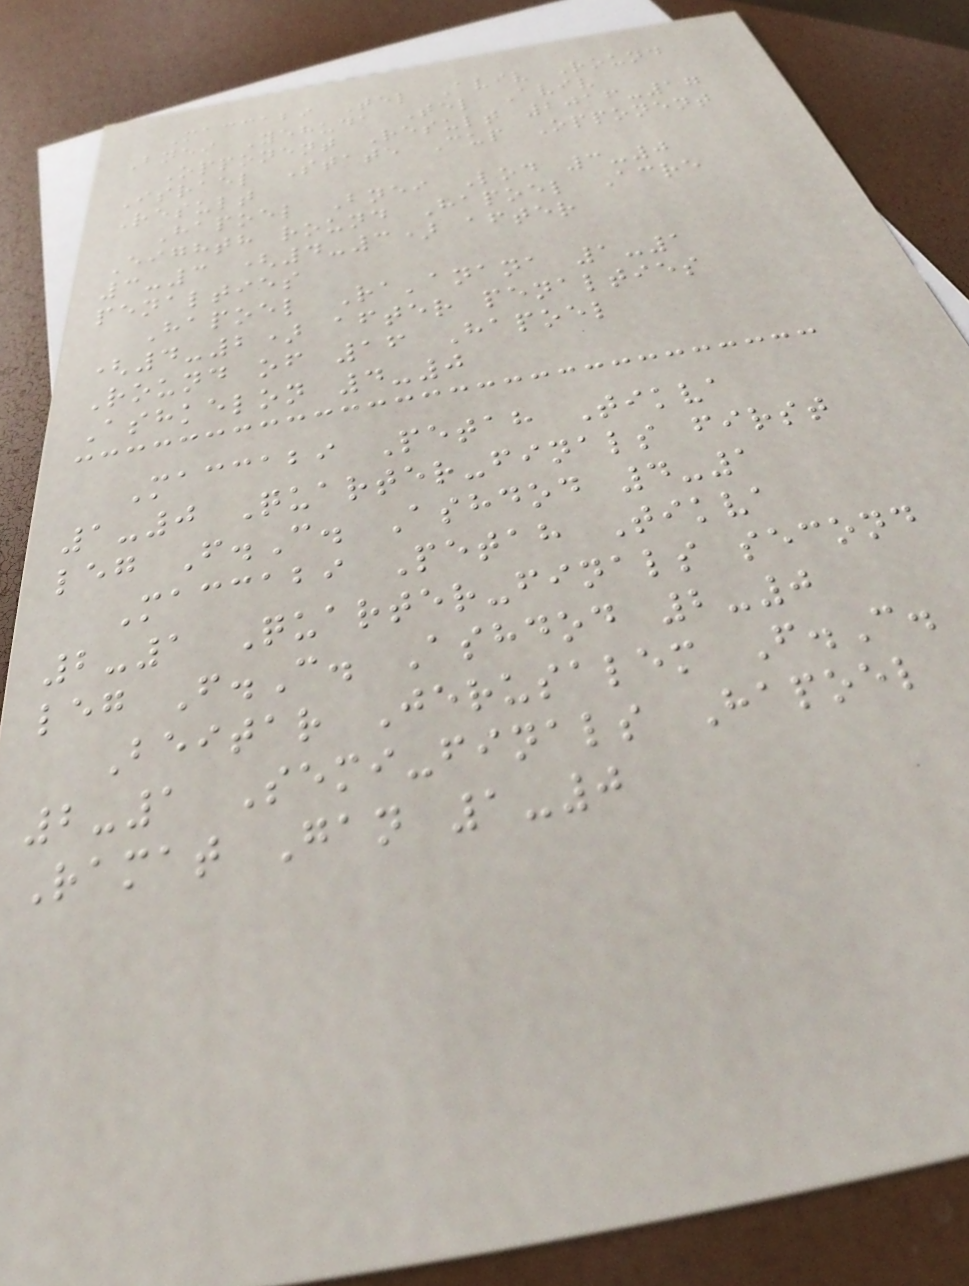Maccabi Tel Aviv Round
Bnei Yehuda Tel Aviv
Opponent Result 2016-17
Israel State Cup Opponent
Result
Hapoel Bnei Lod 3-0
Eighth round Hapoel Acre
3-3 (4-3) after
penalties
Hapoel Ra'anana 1-1
(4-2) after penalties
Round of 16 Hapoel
Ashkelon 4-0
Maccabi Petah Tikva
1-0 Quarter-finals first
leg F.C. Ashdod 4-1
Maccabi Petah Tikva
2-1 Quarter-finals second
leg F.C. Ashdod 2-0
Beitar Jerusalem F.C.
2-1 Semi-finals Hapoel
Ramat Gan 1-0
